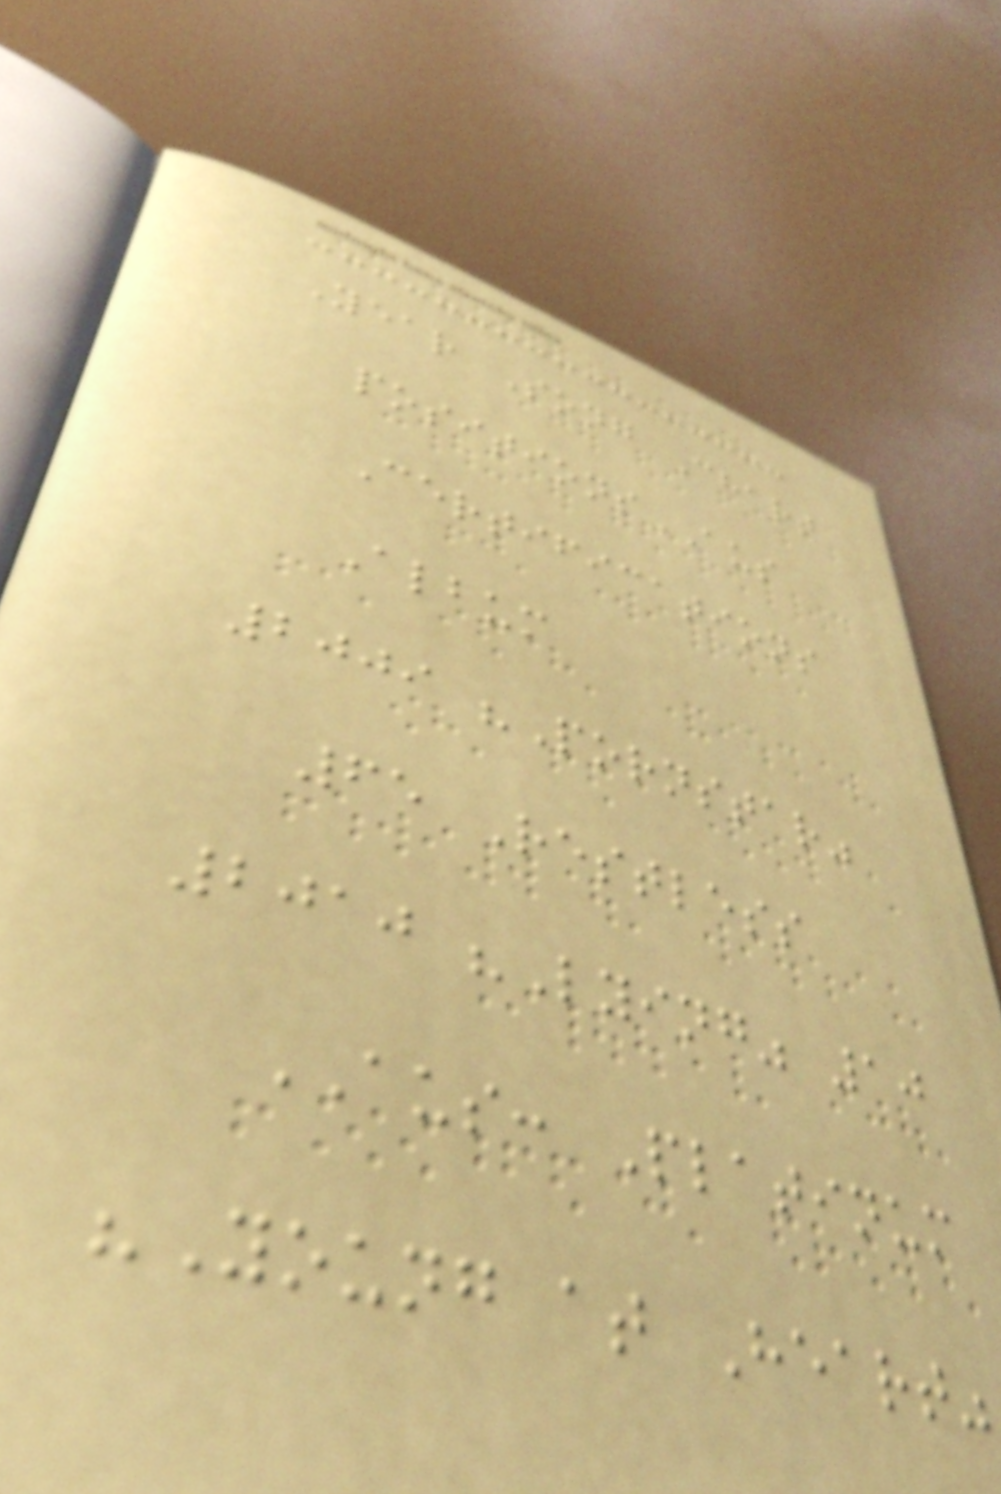Year Song Chart
positionsAUS
Certifications
Album
2009 "Pornstar"
65 Restless
2010 "Lying" 10
AUS: Platinum
"Young at Heart"
